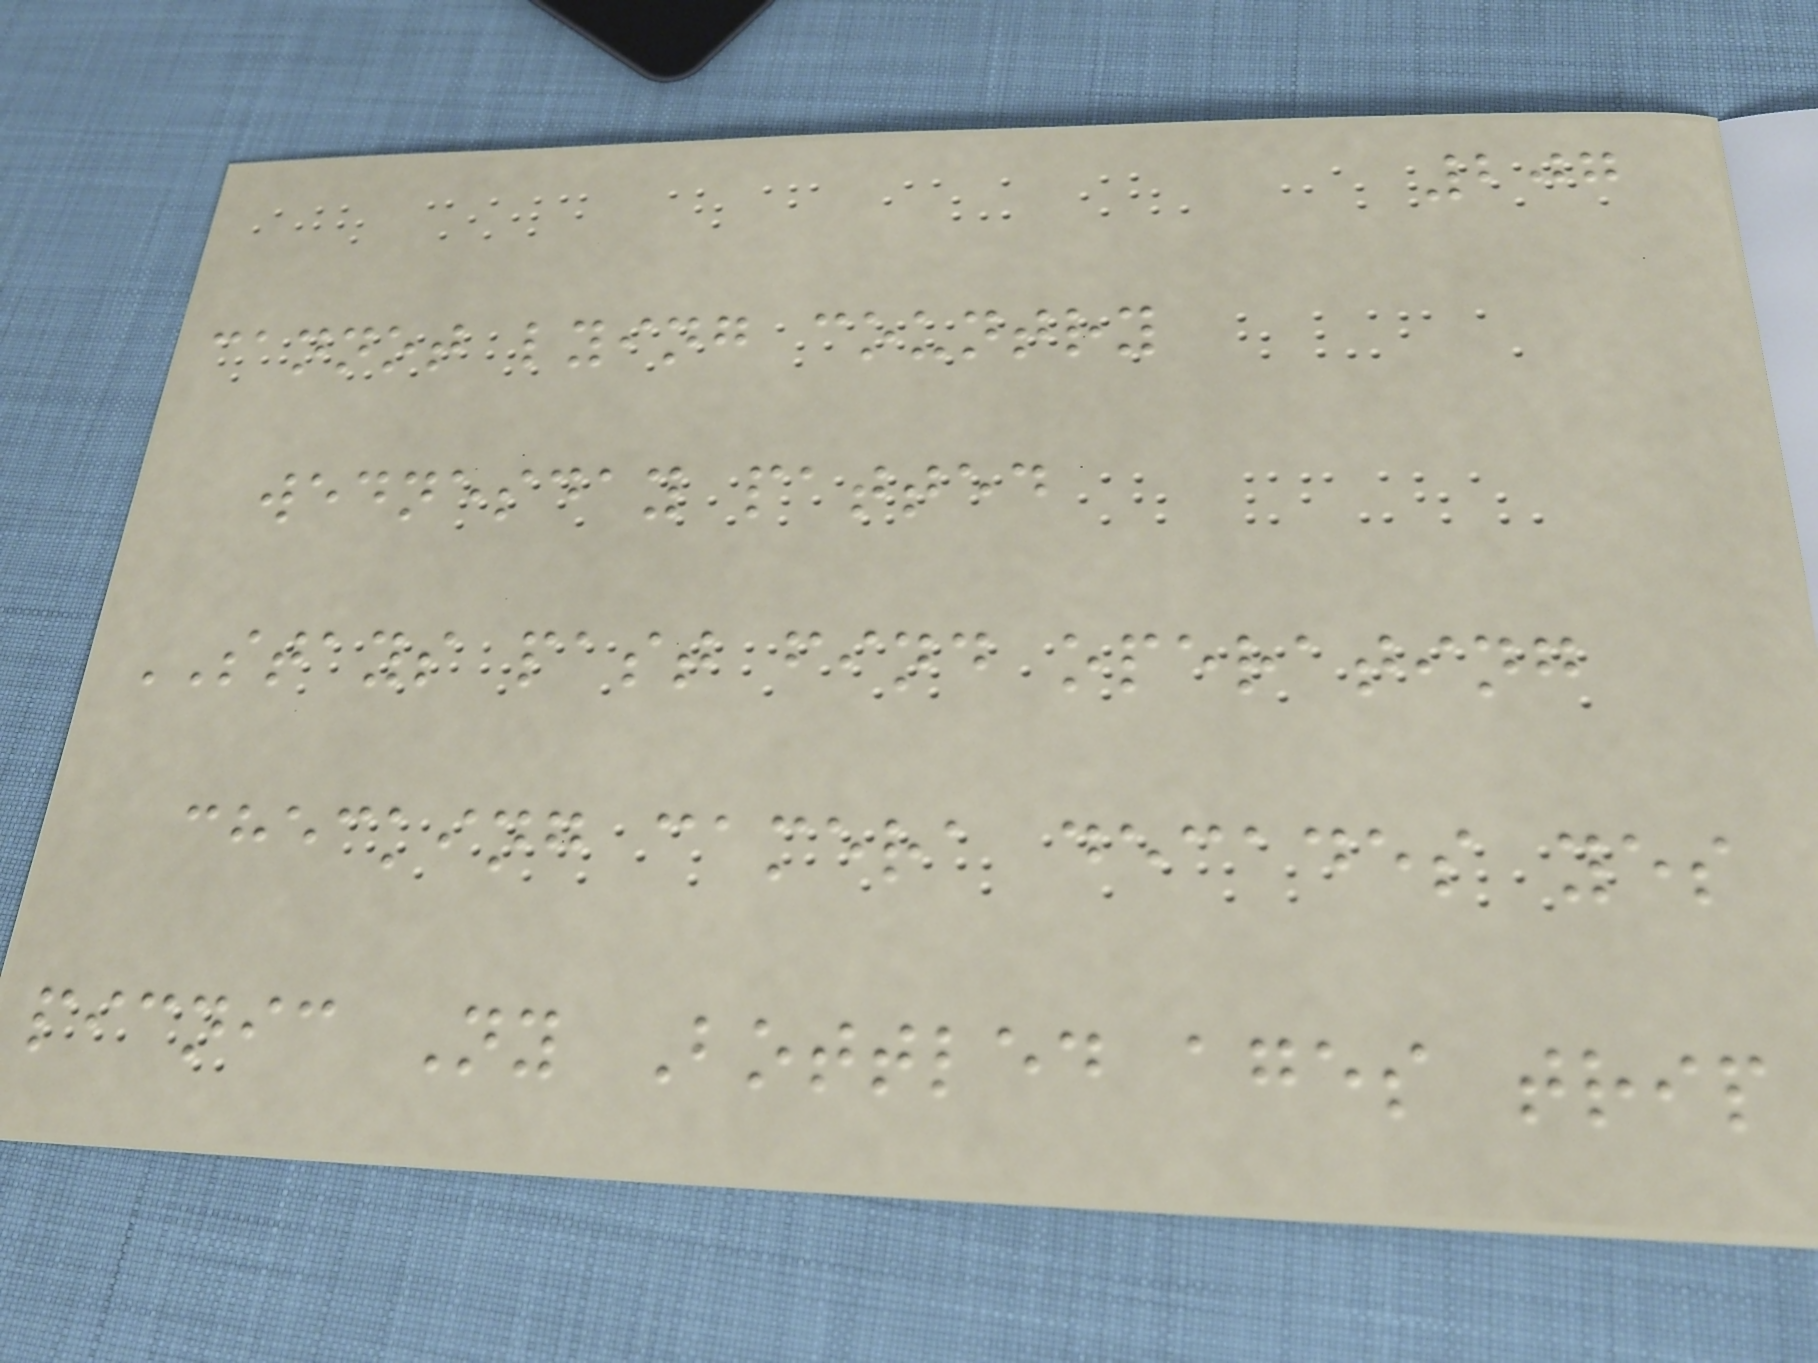207
cannot lying country
wednesday patted
STAYS past find operating
checking camera decades yes
picnic Ny Bottled ages trip
